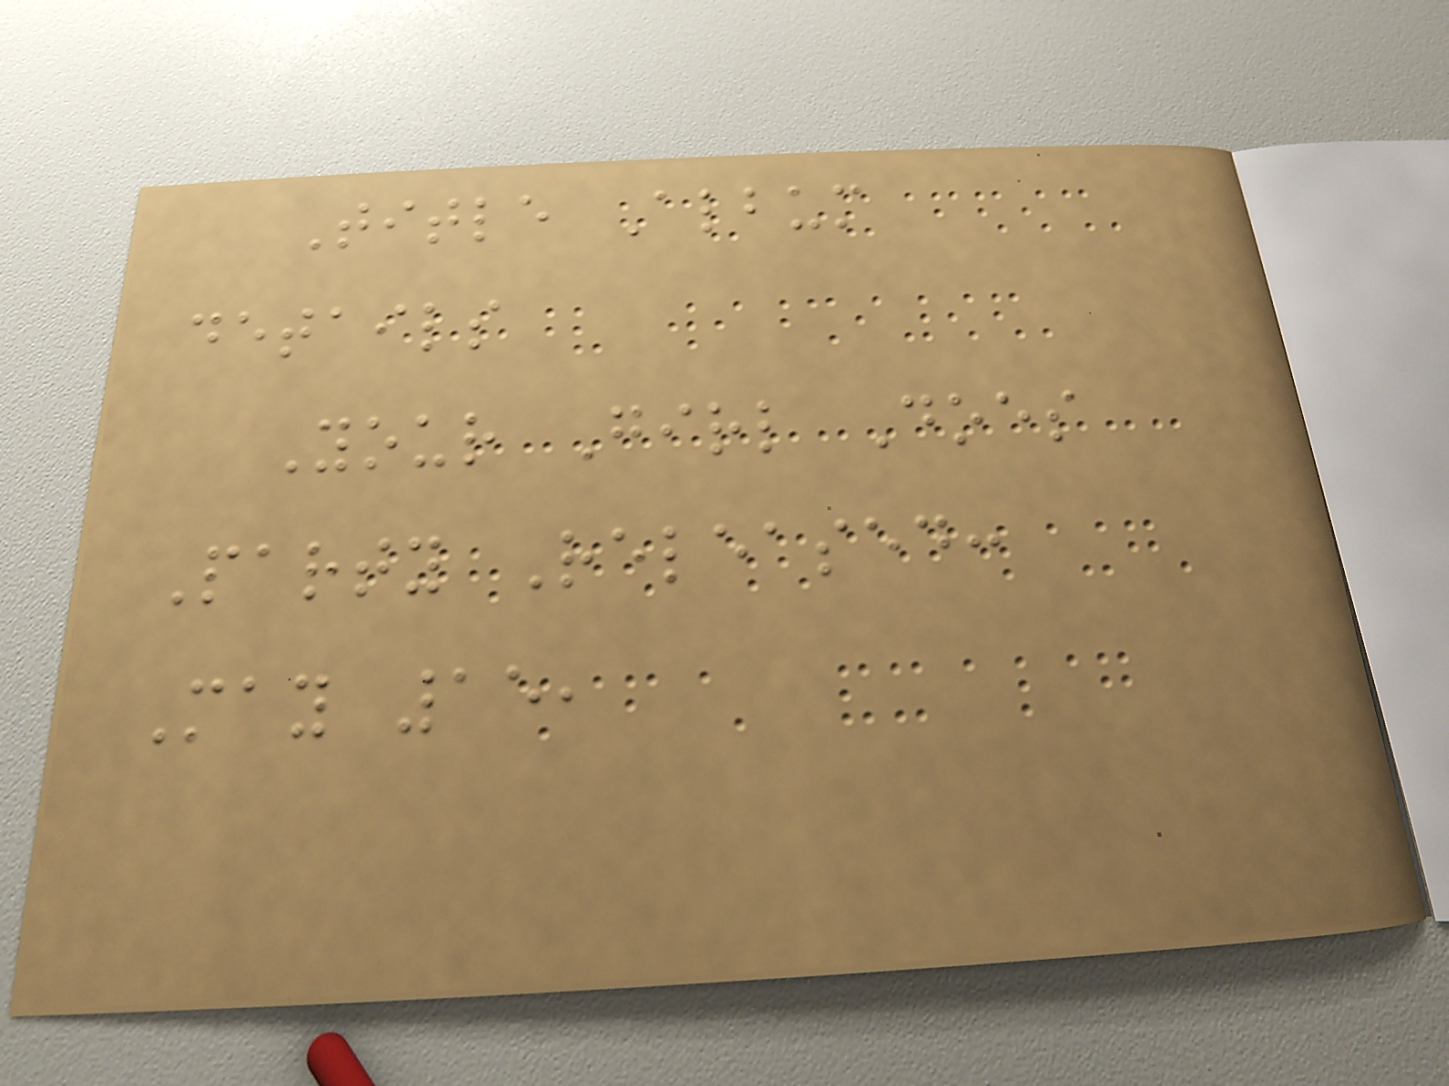Title Album
details
Your Girl Does
Party Released:
May 15,
